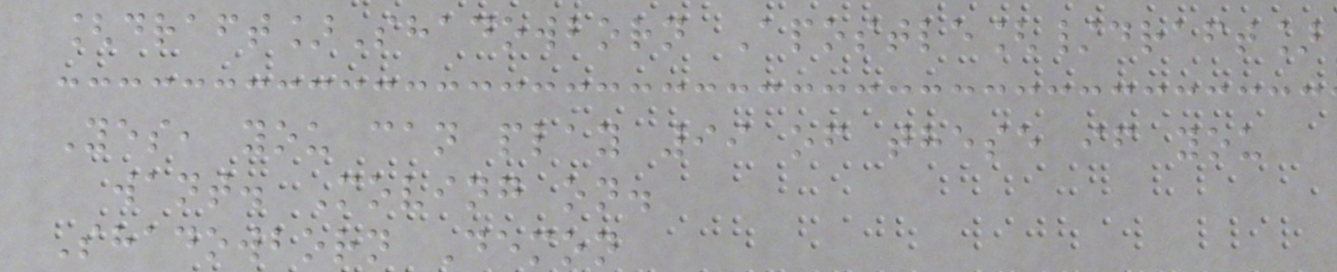[draft]Shadowborn Apostle[/draft]
Yes, you can play 99 of these if you
want. Moving on.
Shadowborn Demon
